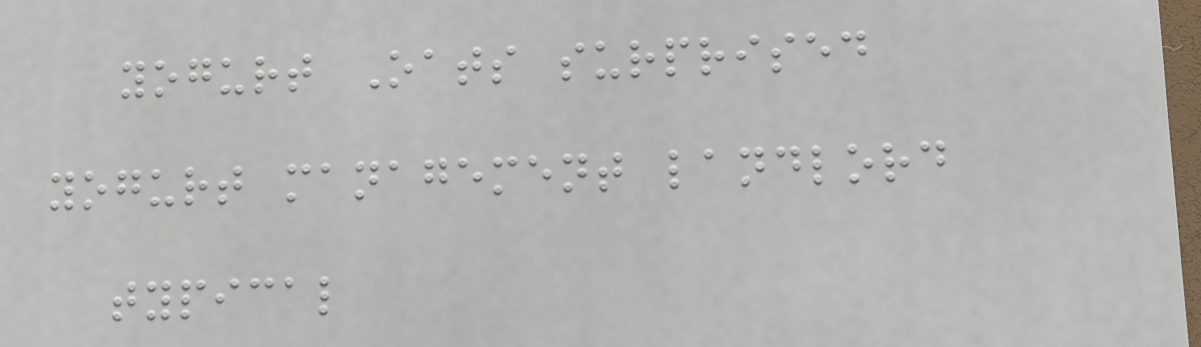yogurt Oats surprised
yogurt management landlord
typical
